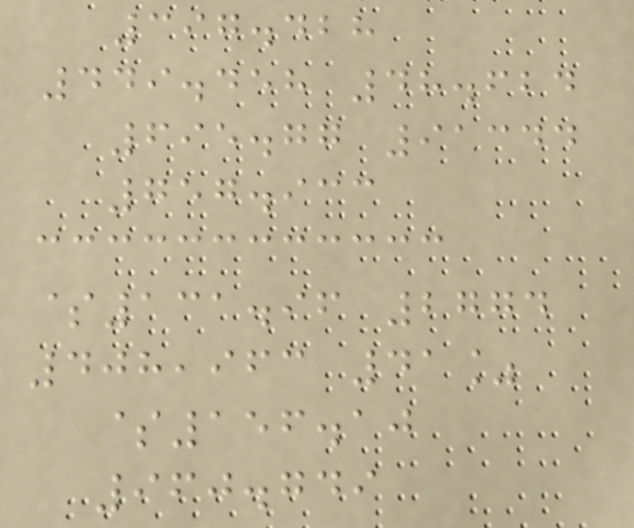397.428
449.458 48.624
695.77 91344
757.933
$131.96 2774
408,963 41%
$156.10
960.749
